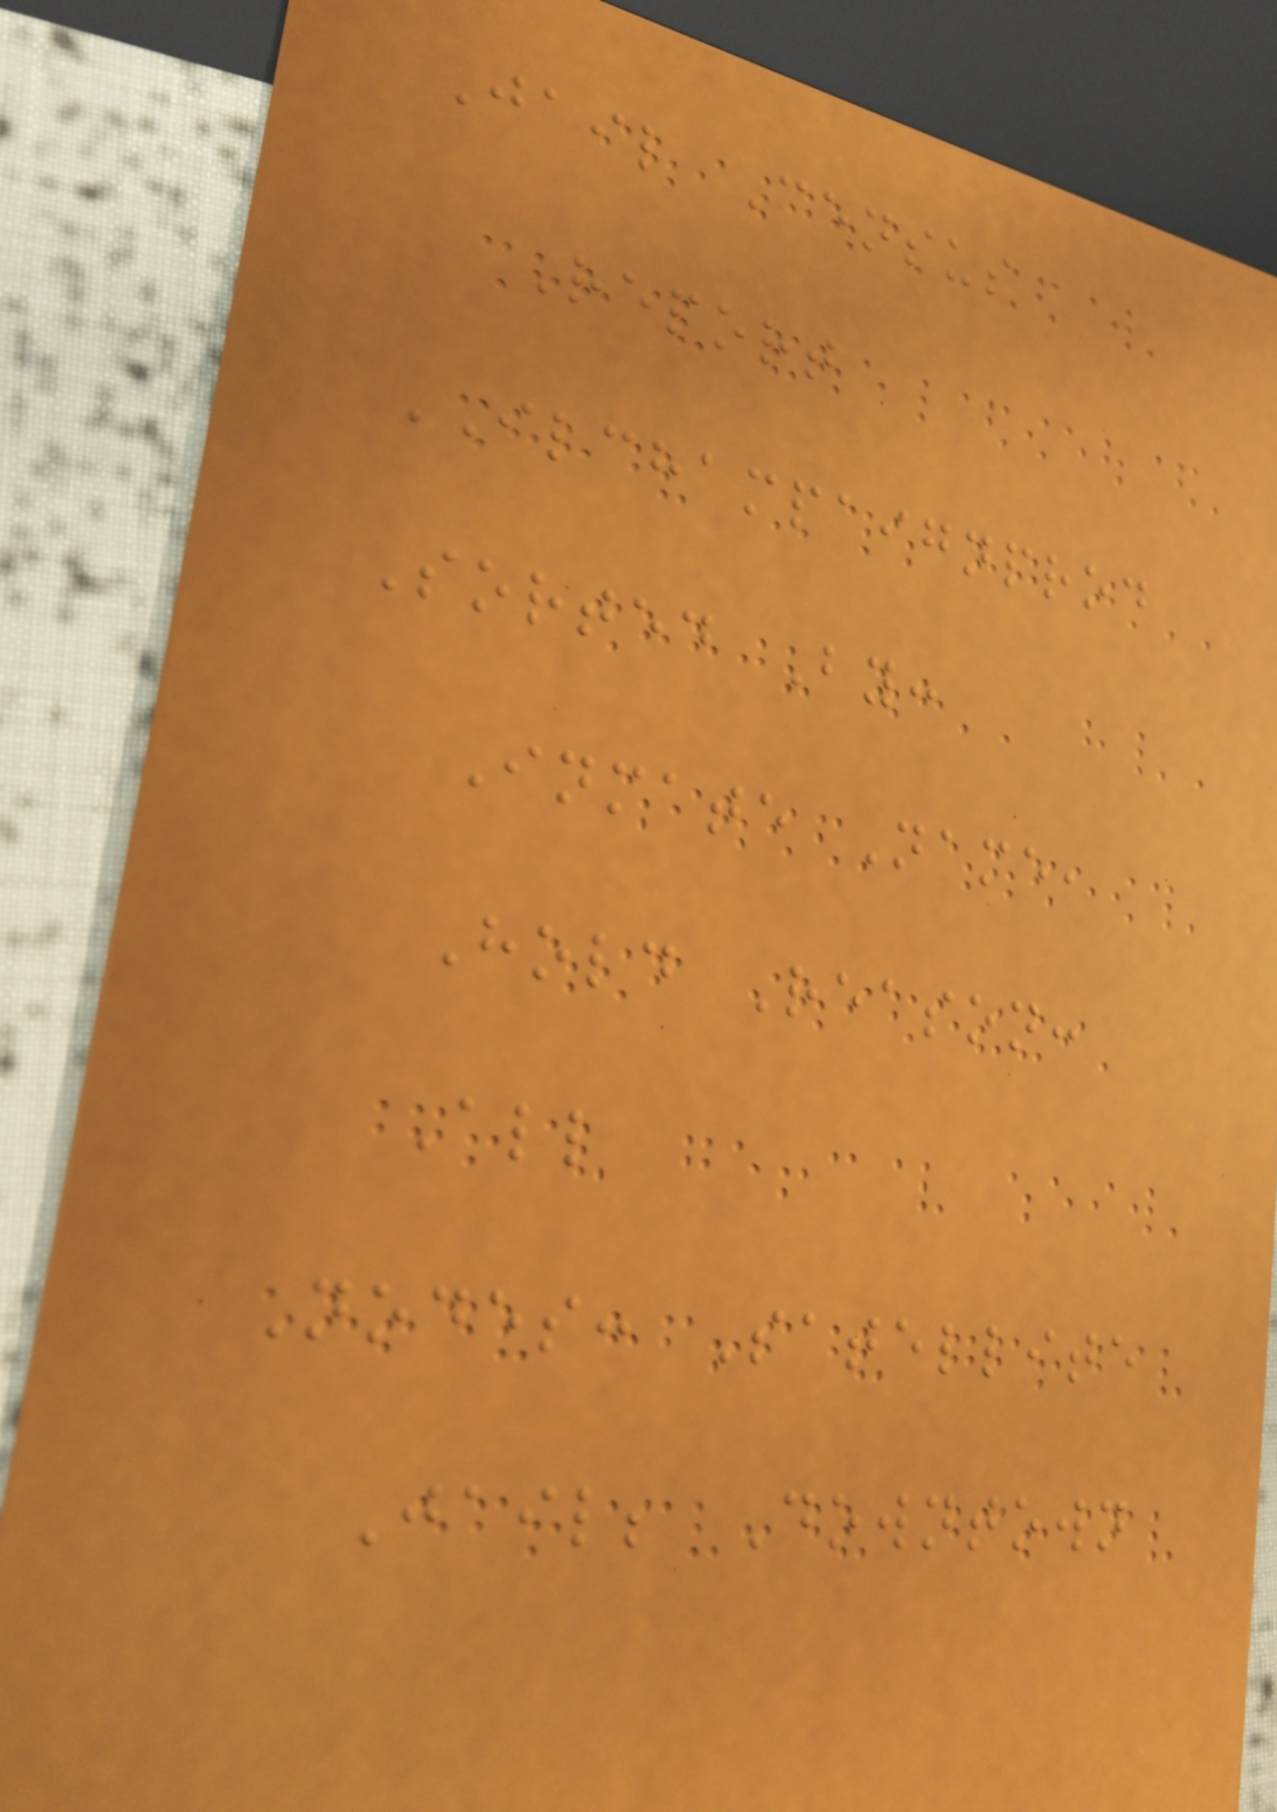Jail Census
Report
ILCHAMPAIGNPROD
Sorted By:
Inmate Name,
Hold Reason:
All
Nodes: Satellite
Jail; Downtown
